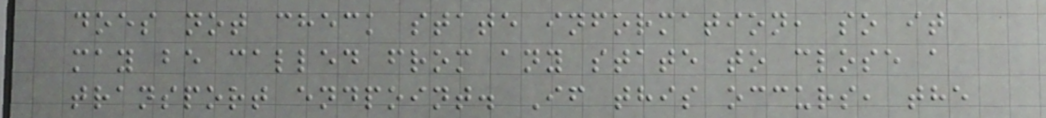does not check state information, so it
may be called from any state to close a
transport endpoint. If this occurs, the
